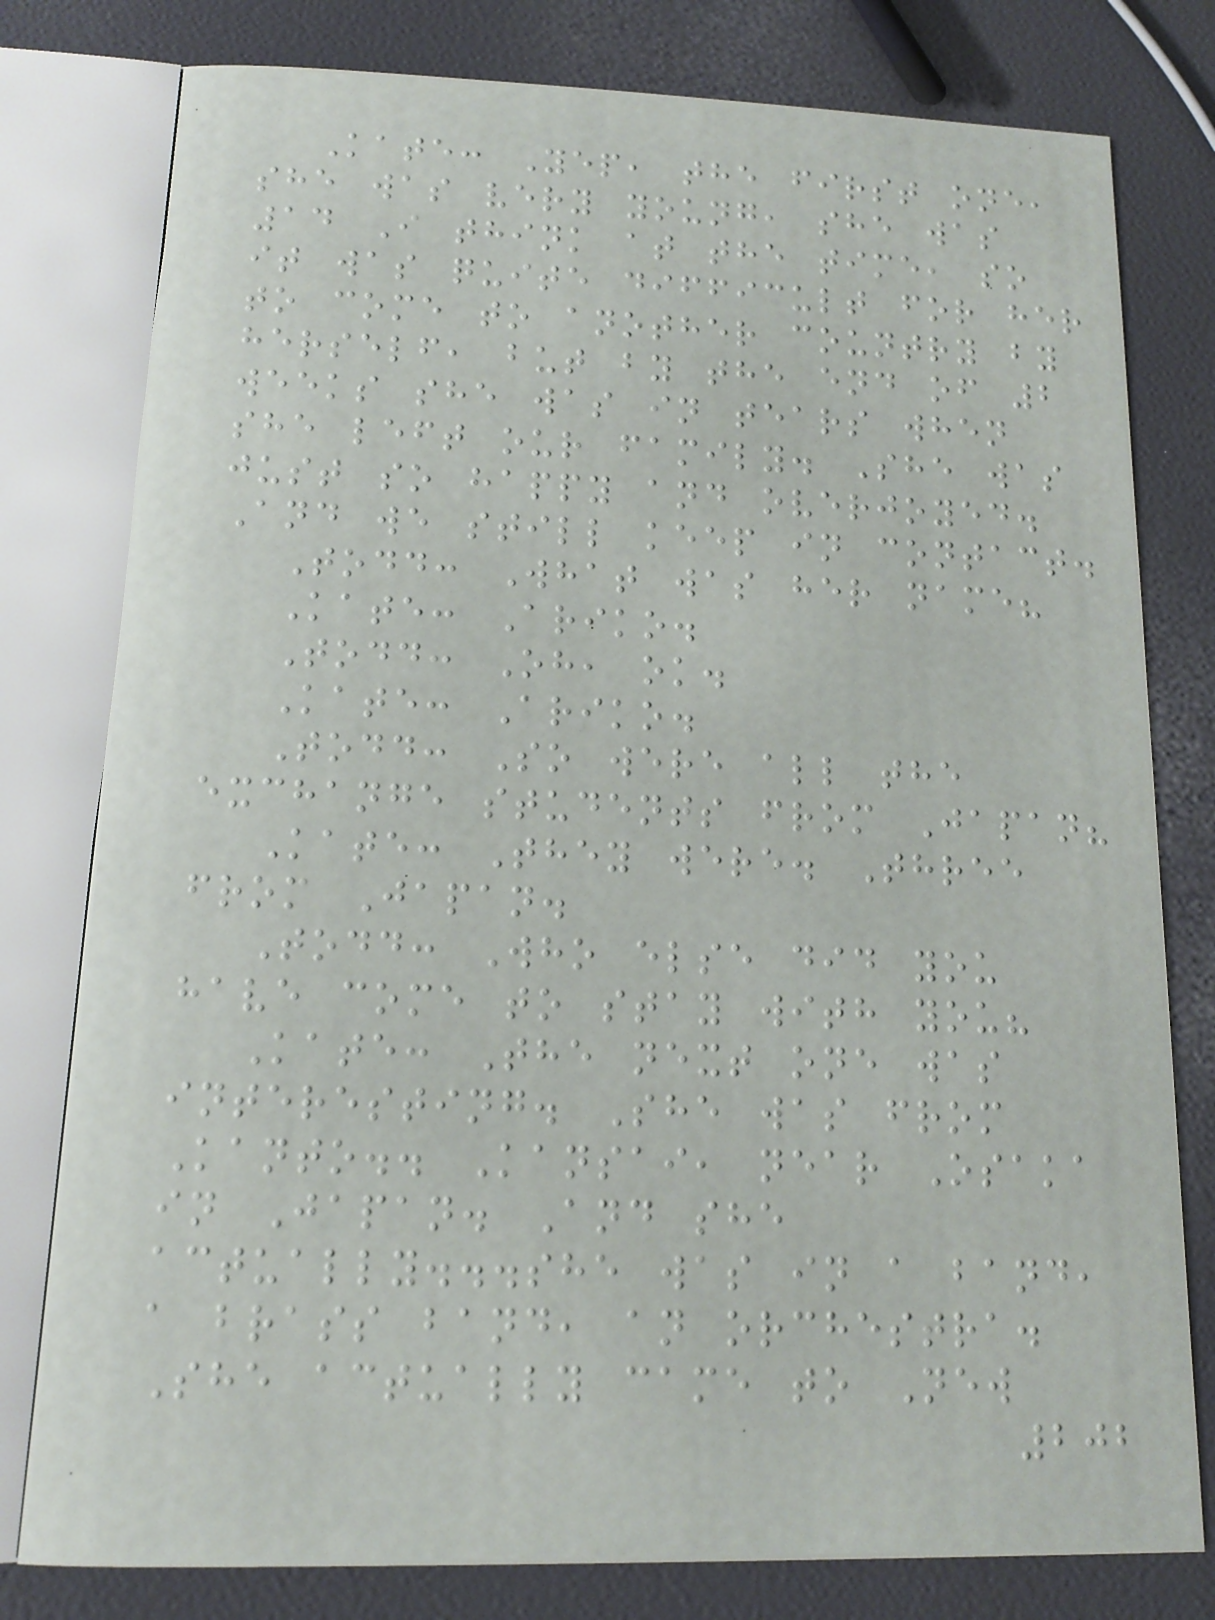Kate: Yep, the first one,
she was very young, she was
14 I think at the time, so
it was quite difficult for her
to come to another country by
herself, but by the end of 2
weeks she was in tears when
she left our family. She was
just so happy and overjoyed.
And we still keep in contact.
Todd: What was her name?
Kate: Ariko.
Todd: Oh, ok.
Kate: Ariko.
Todd: So were all the
exchange students from Japan?
Kate: They were. Three
from Japan.
Todd: Who else did you
have come to stay with you?
Kate: The next one was
interesting. She was from
Kanto.. Kansai, near Osaka
in Japan. And she
actually...she was in a band,
a brass band, an orchestra.
She actually came to New
202
